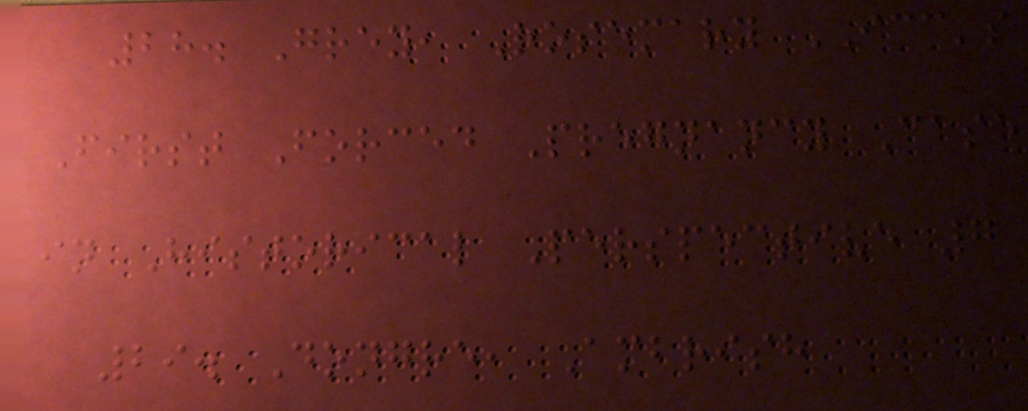28. Grey, Rosemary ICC's
First Forced Pregnancy Case
in Historical Perspective 7
29. Dongre, Ambrish
